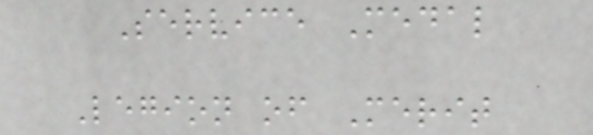Service Medal
Legion of Merit
